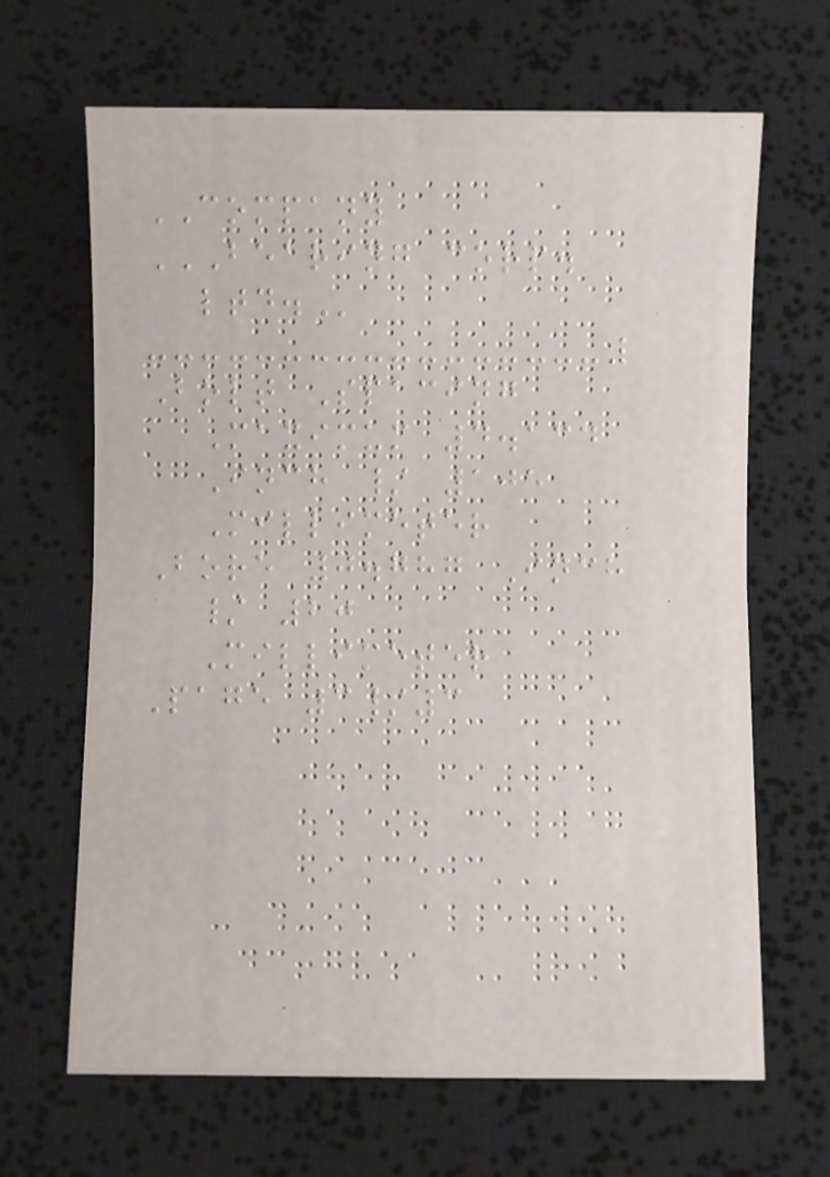COMPANY
BEARING CORP.
LTD.
Bolt Spacing
Maximum 4.134
Inch / 105
Millimeter
Bore 0.787 Inch
/ 20
Millimeter
Page 3/3
